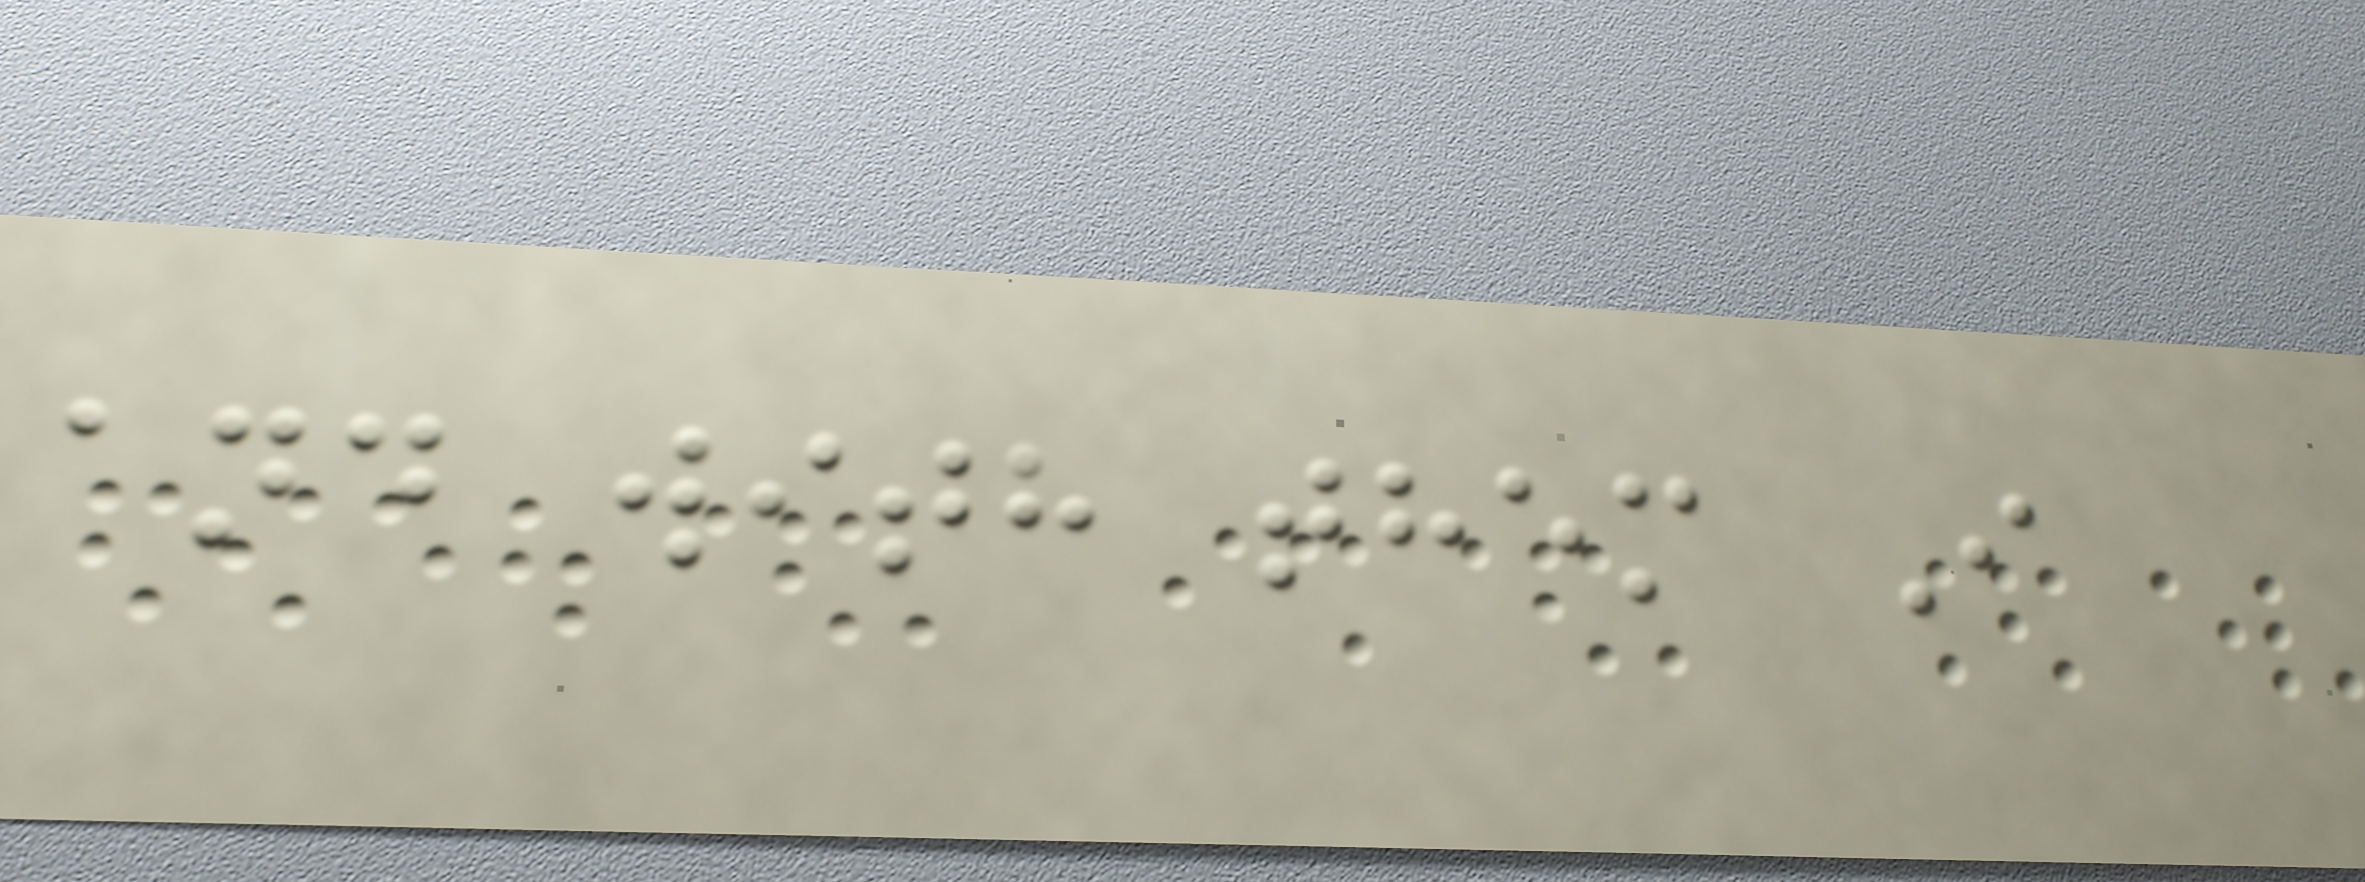and with them I
